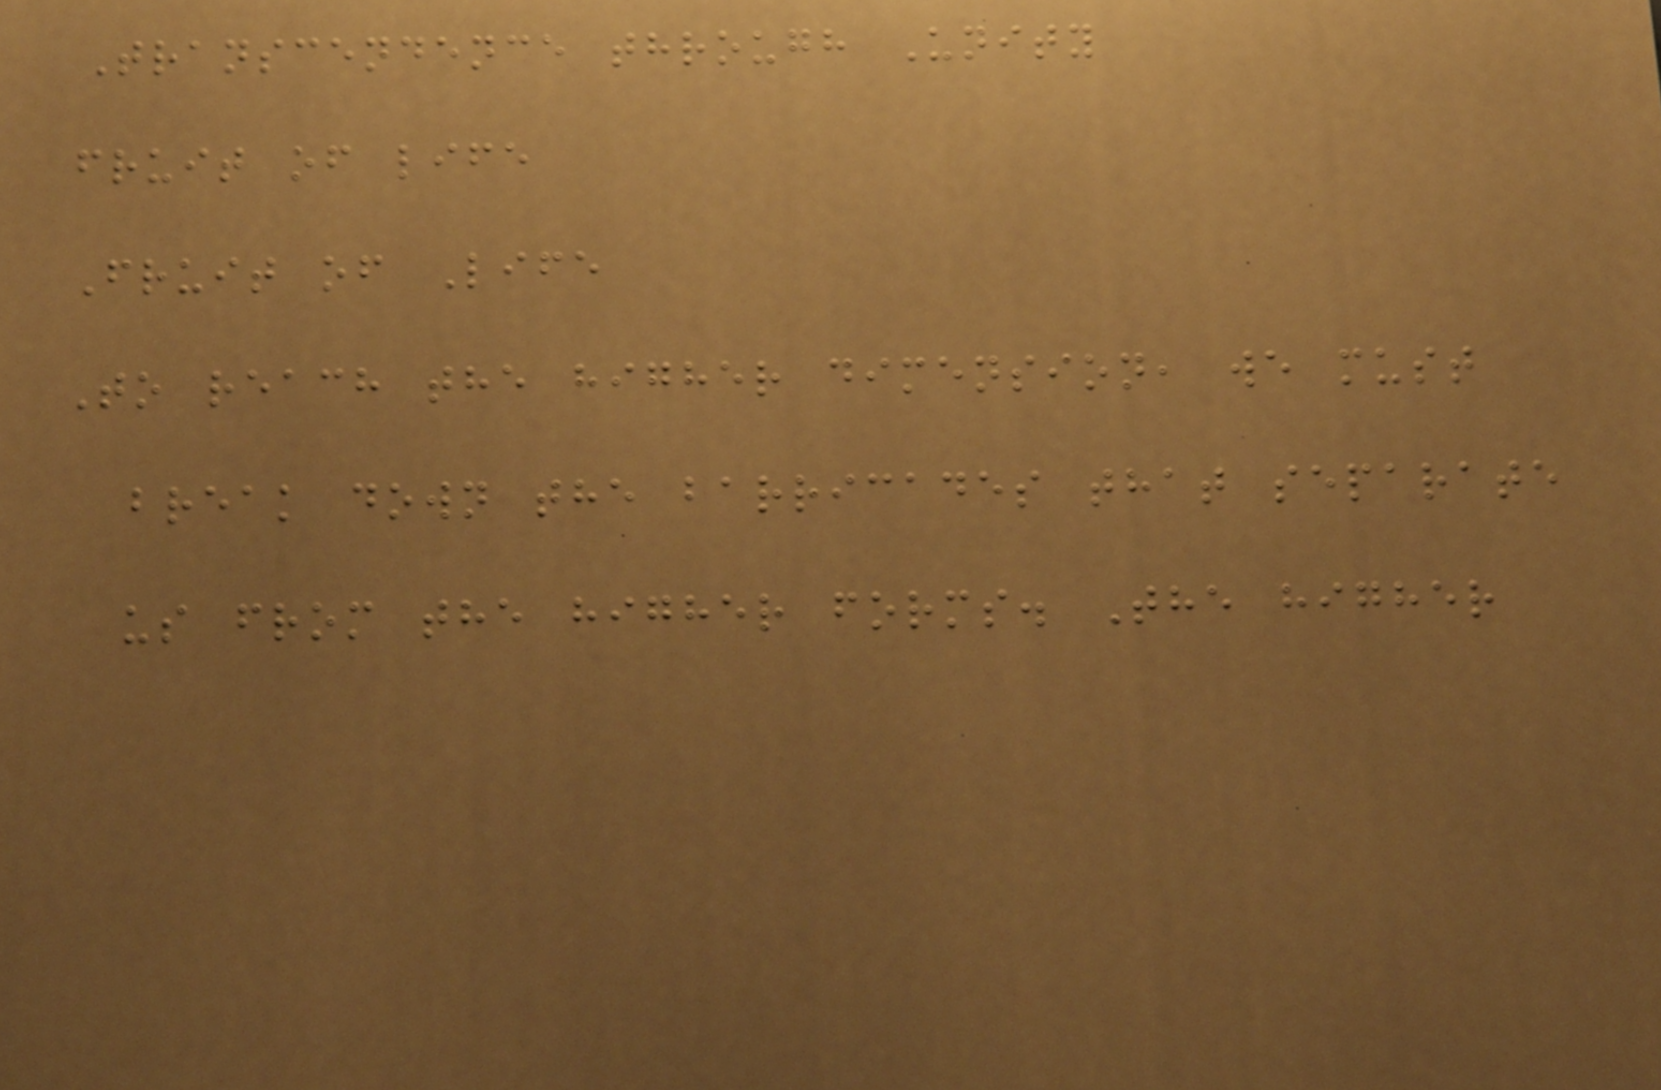Transcendence through Unity
fruit of life
Fruit of Life
To reach the higher dimension, we must
break down the barricades that separate
us from the higher forms. The higher
